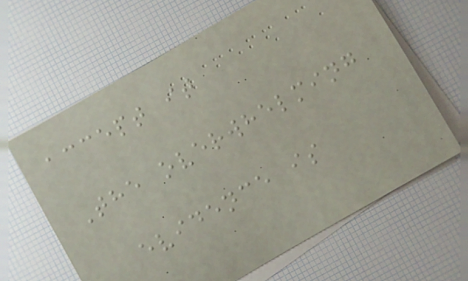accept it
The overwhelming
evidence is
